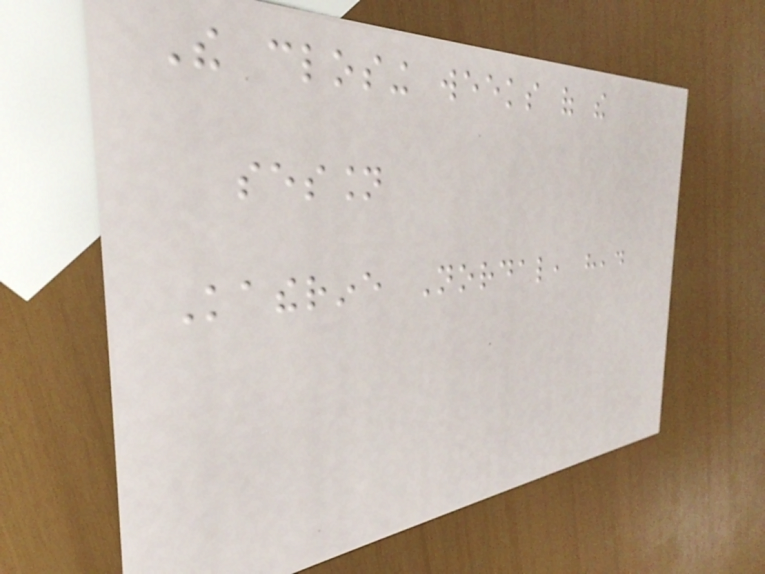The closing weeks of the
session
Katherine Nordal, head
